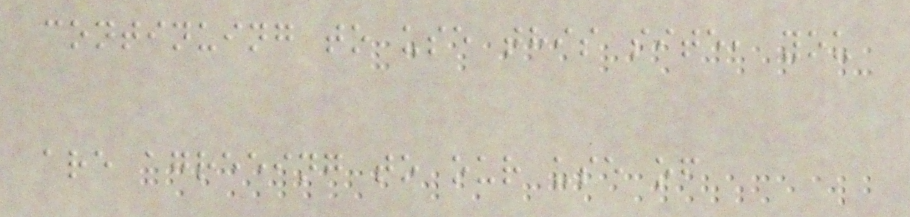continuing to use this site, you
are agreeing to our use of
